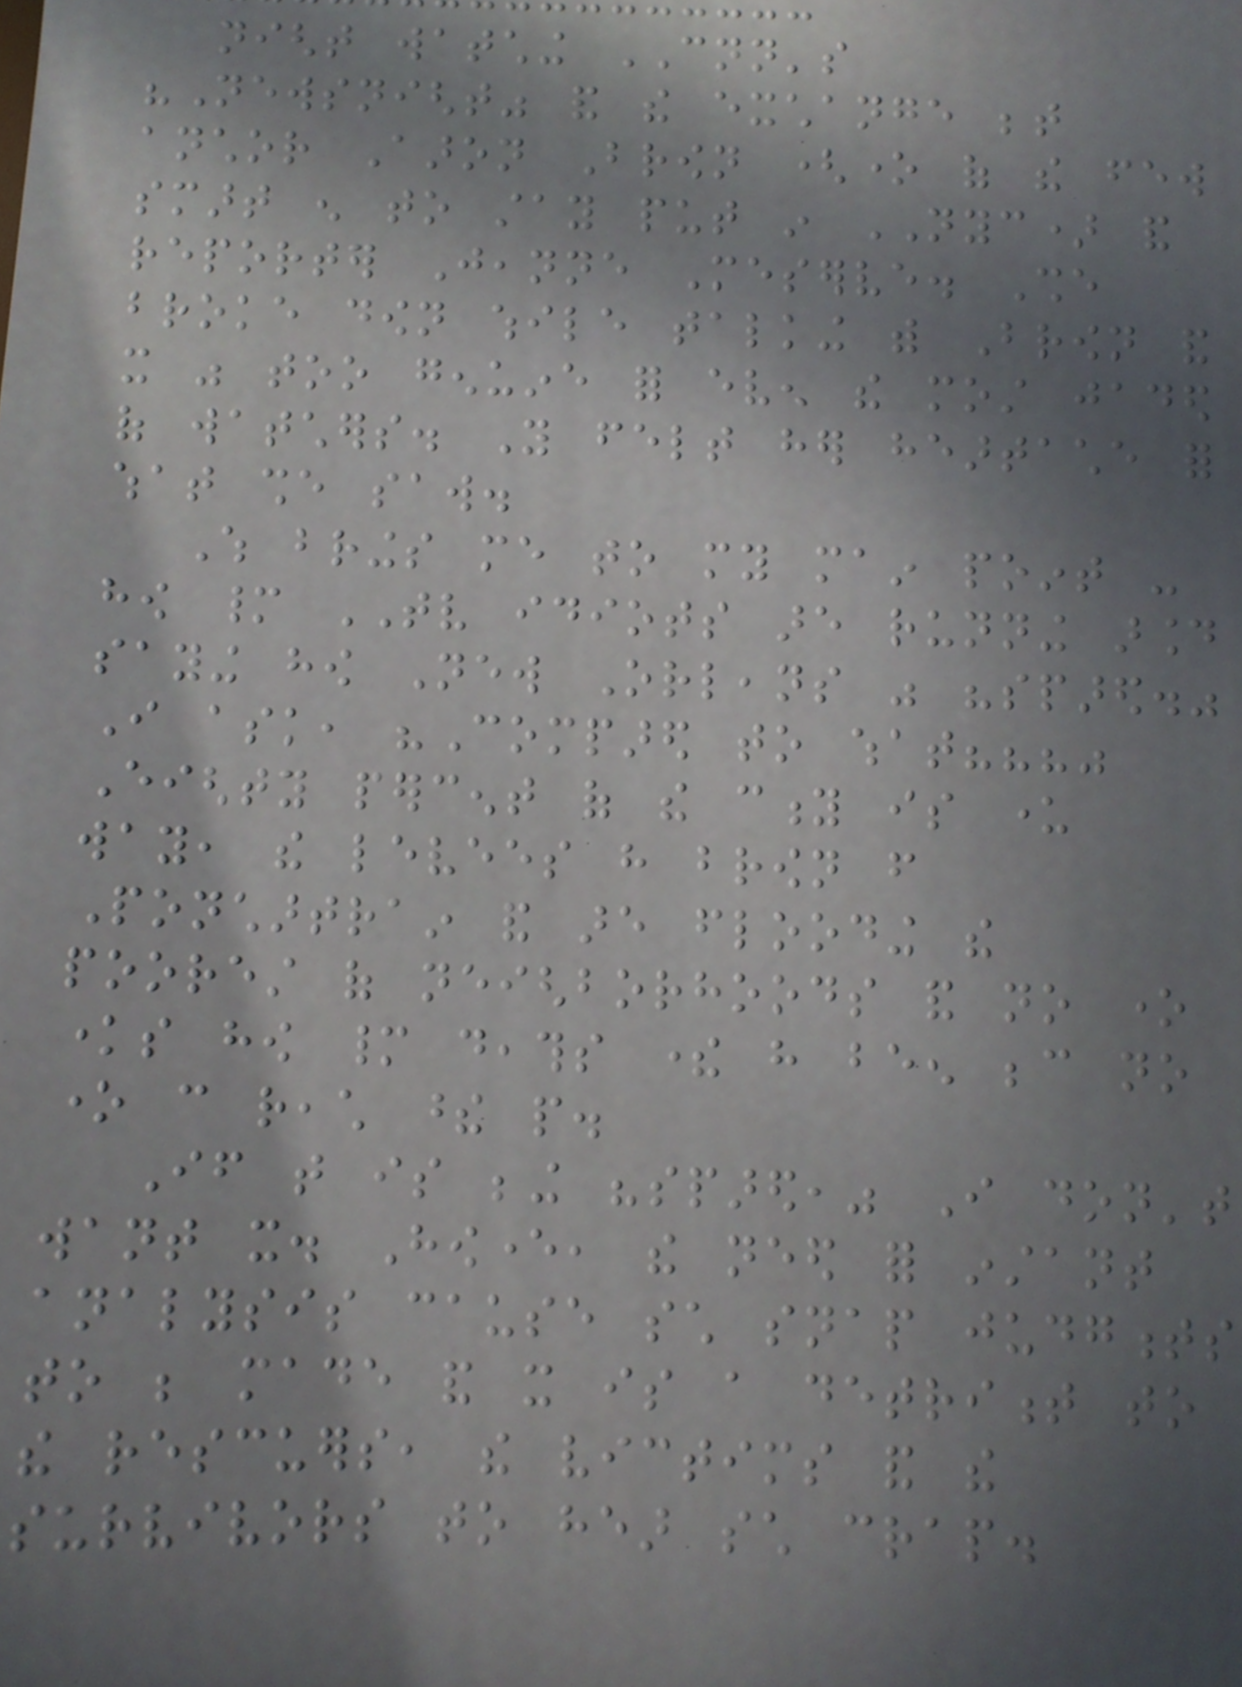night watching CNN's
"Newsnight" and the exchange between
anchor Aaron Brown (one of the few
smart enough to stay put in NYC) and
reporter Jeanne Meserve. She
broke down while talking with Brown and
it was too genuine for even the most jaded
of watchers. You felt her heartache for
what she saw.
Which brings me to my main point -
how many TV idiots are running around
saying how New Orleans was "spared."
I ask, "Compared to what???"
Eighty percent of the city is under
way, the levees have brown from
Ponchartrain and are flooding the
poorest of neighborhoods and no one
knows how many deaths there have been because no
one can reach these people.
If that is being "spared," I don't
want it. However, the need for instant
analysis cause such snap judgments
to be made and it is a detriment to
the rescuers, the victims and the
survivors to hear such crap.
